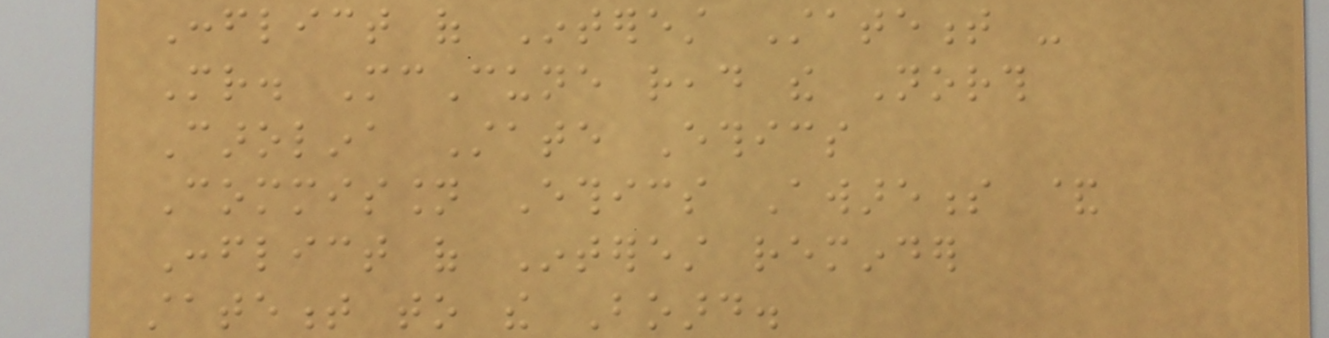Conflict of Interest Statement -
Mr. McCune read the North
Carolina State Ethics
Commission Ethics Awareness &
Conflict of Interest reminder
statement to the Board.
